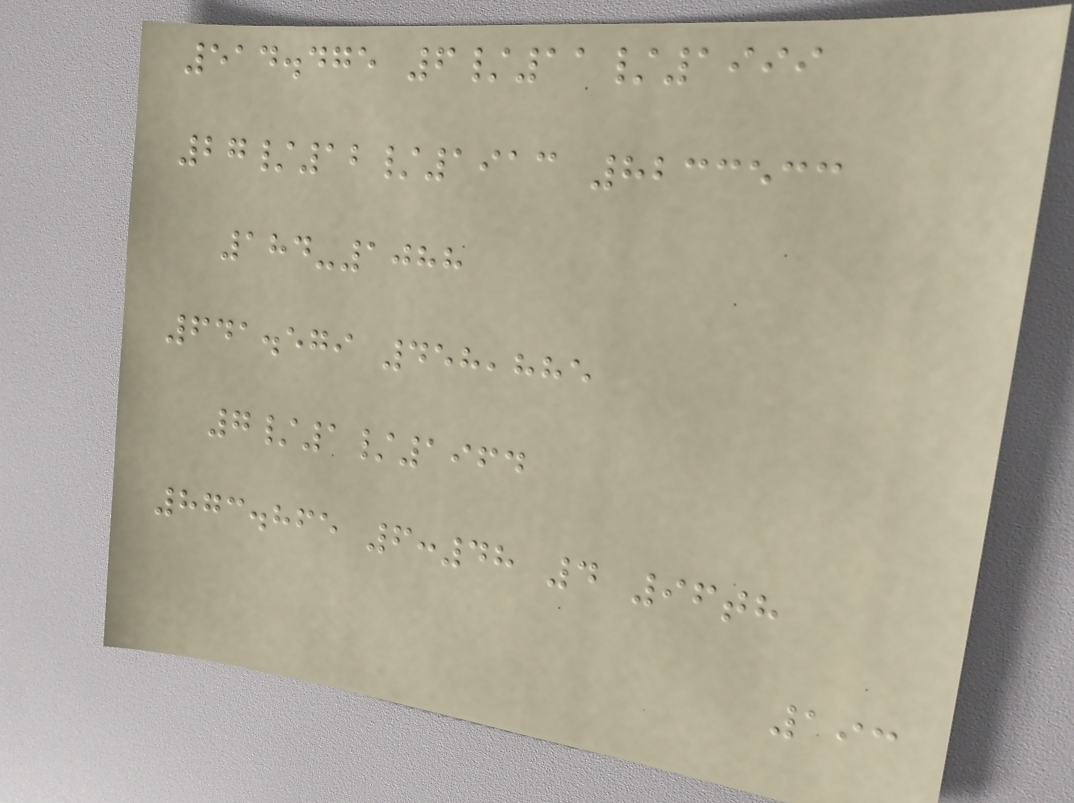514.475 6/11/1999
27/12/1913 8233533
184-1088
641.579 458,885
7/1/1964
873.865 6:48 4 96th
193
